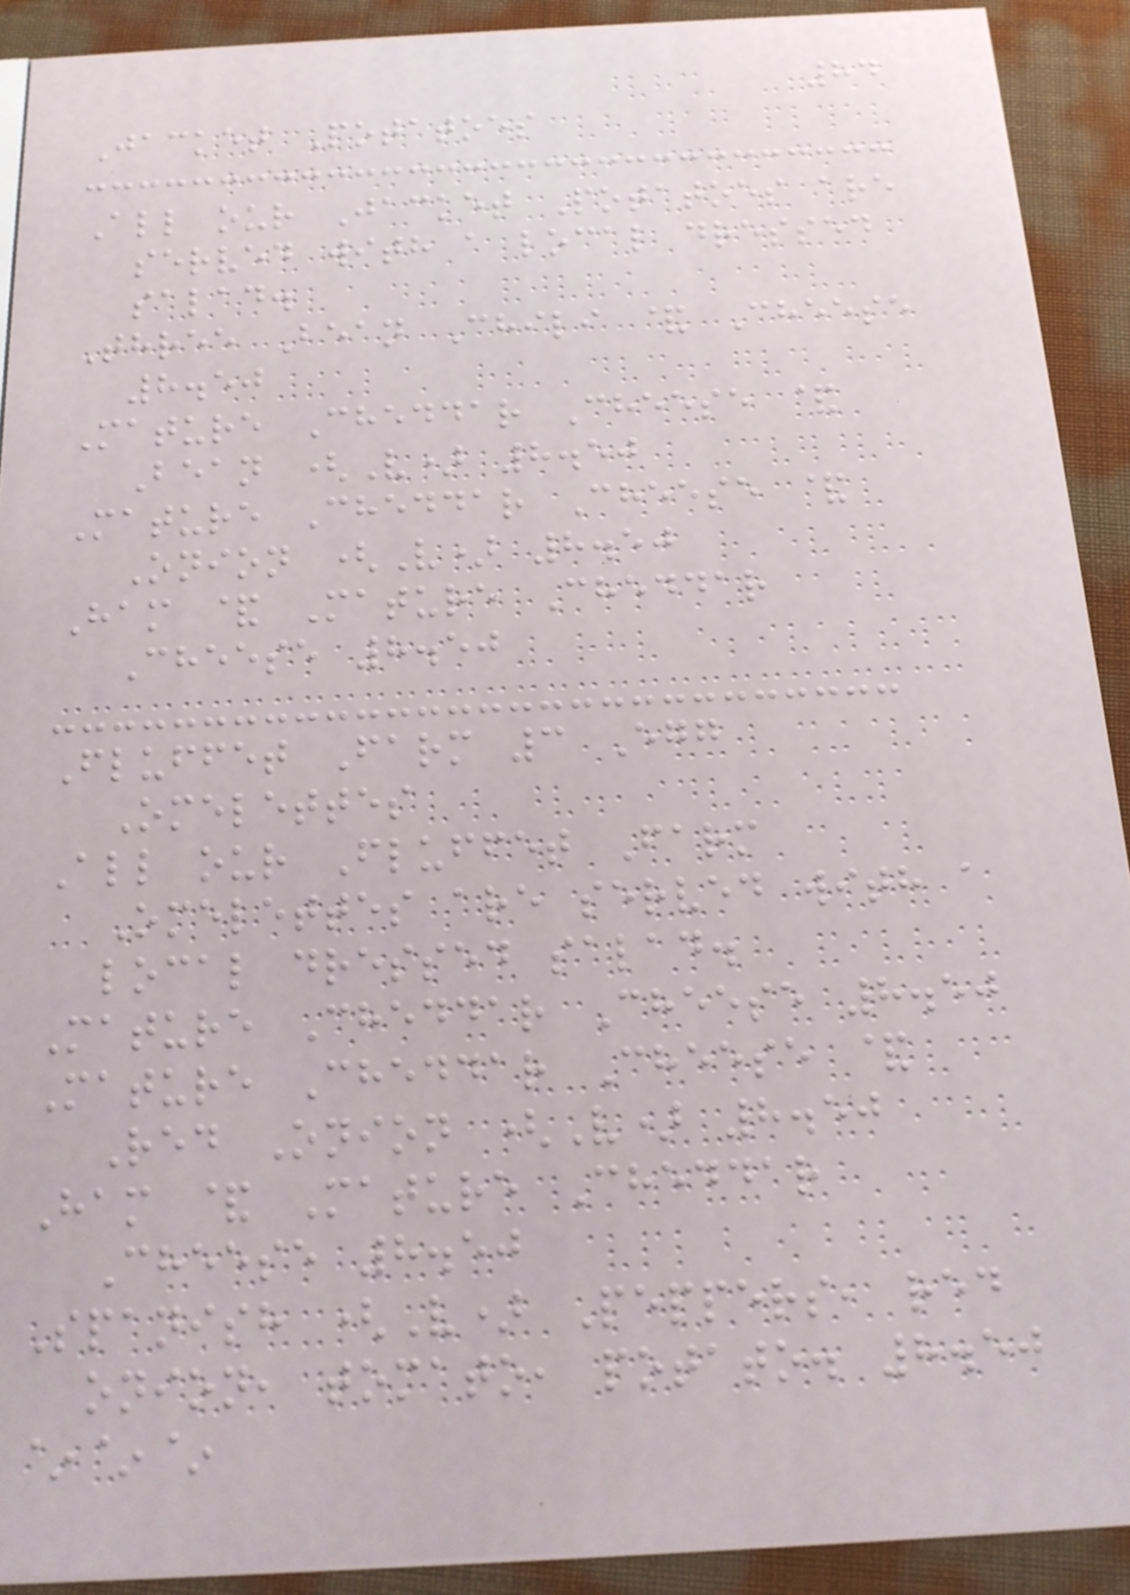84
Jacket Potatoes
All our Jacket Potatoes are
served with a local dressed
salad.
Three Bean Chili & Cheese
8.50
Mature Cheddar Cheese &
Bean (V) 8.50
Mature Cheddar Cheese &
Onion (V) 8.50
Ham & Mature Cheddar
Cheese 8.50
Fluffet Farm 3 Egg
Omelettes
All our Fluffet Farm
Omelettes are served with a
local dressed salad.
Mature Cheddar Cheese 8.50
Mature Cheddar Cheese &
Red Onion (V) 8.50
Ham & Mature Cheddar
Cheese 8.50
Spanish (V) Peppers, red
onion, tomato, potato. 8.50
~~~
